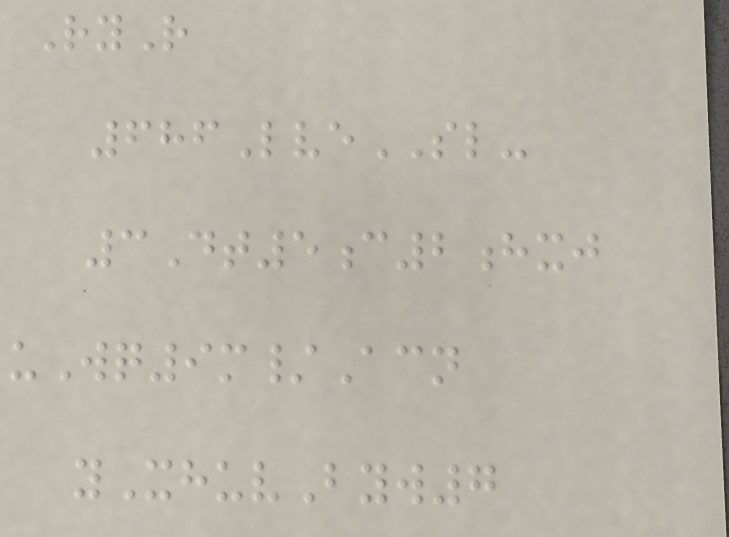RyR
686LveSL-
3Dt5c2hxj
uWq9m/Acn
yXhuvByw7
